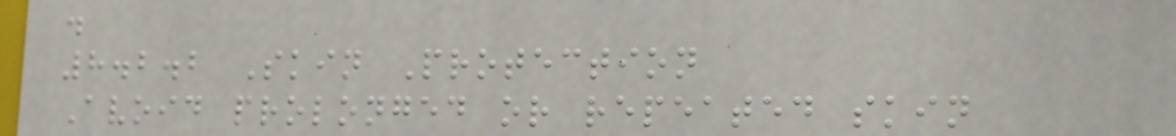.
8.2.2 Skin Protection
Avoid prolonged or repeated skin
